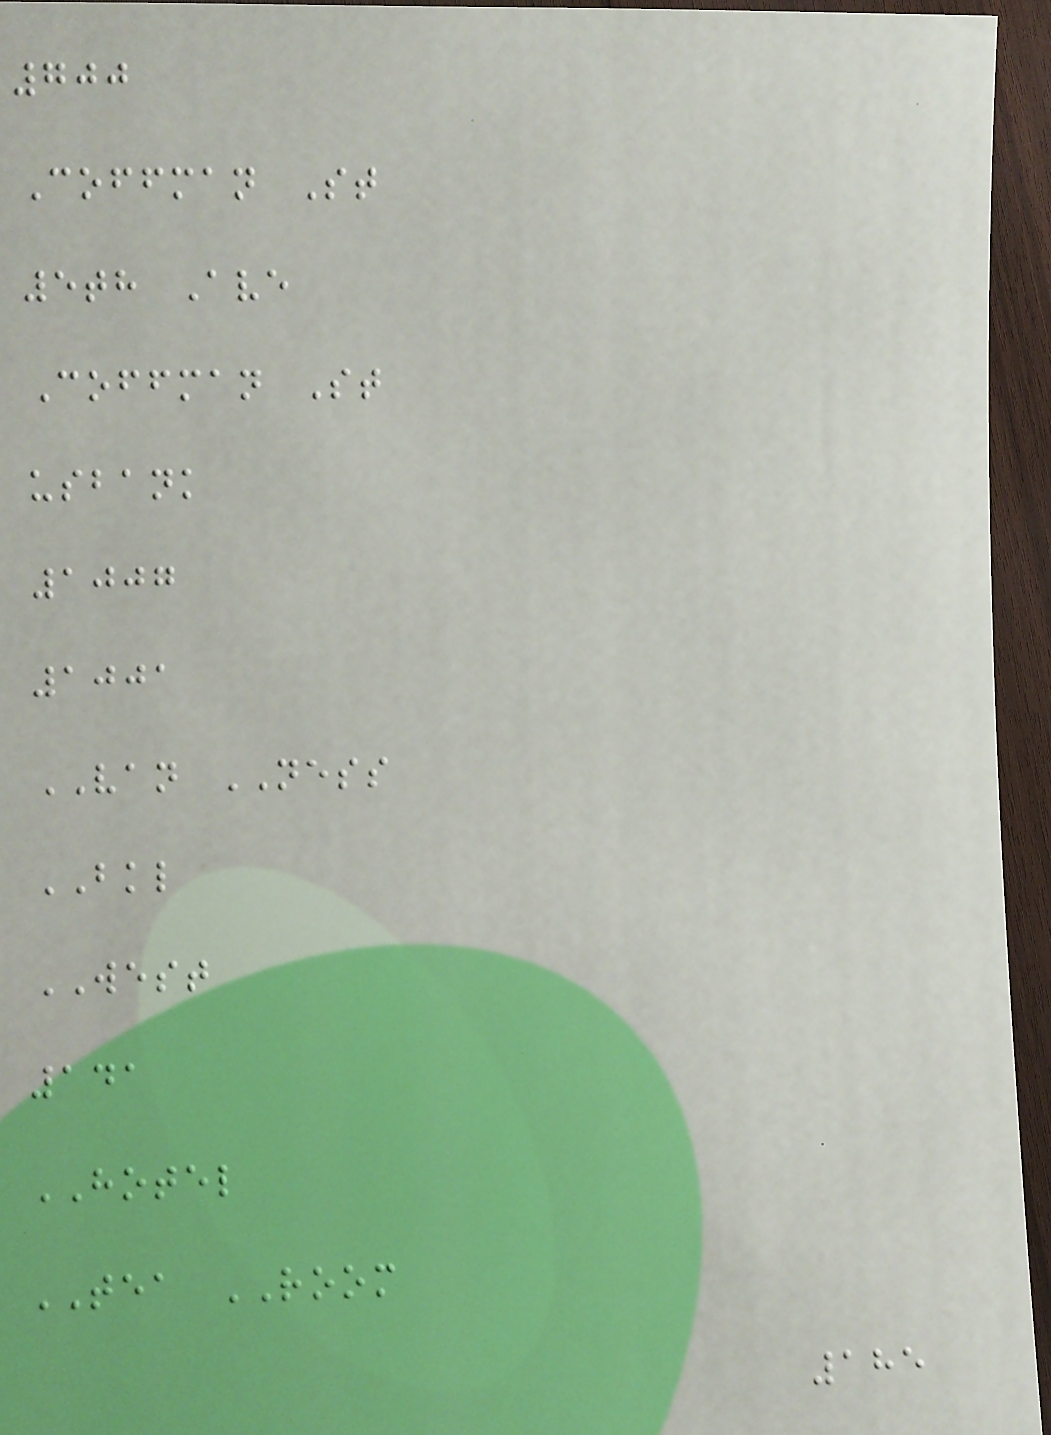700
Coffman St
5th Ave
Coffman St
usbank
1007
1001
VAN NESS
BKL
WEST
141
HOTEL
TEA ROOM
185
